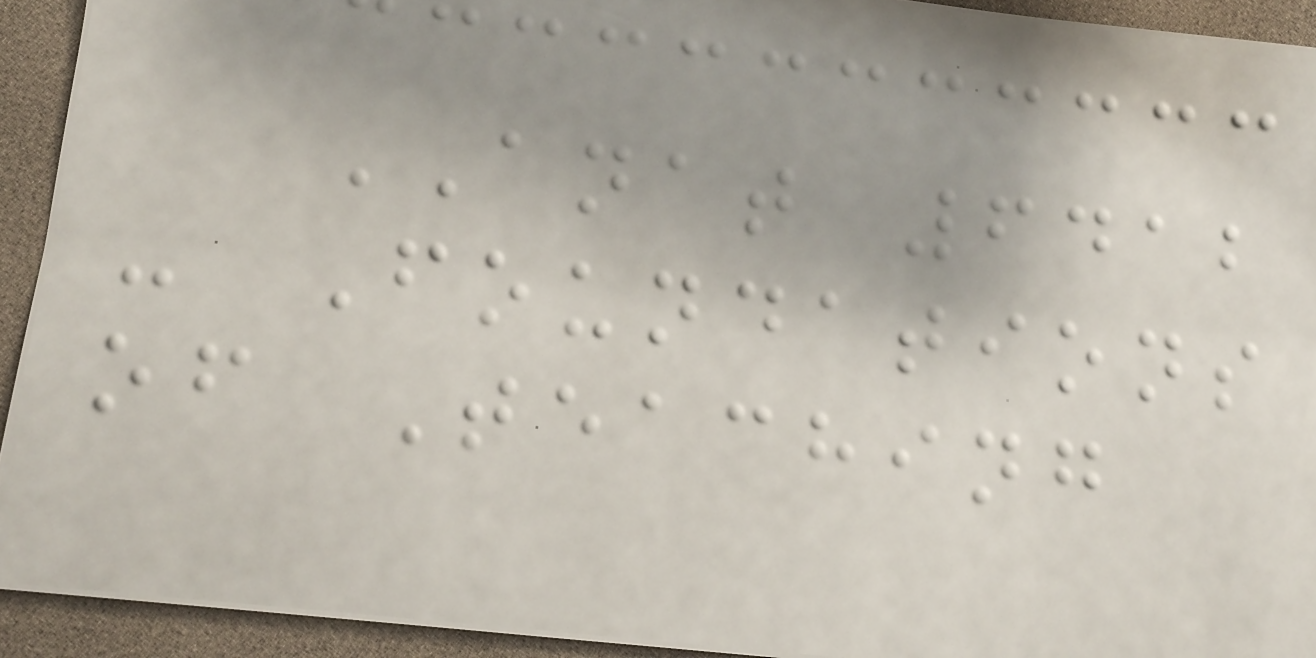ANAT 6412
- Foundations
of Teaching
